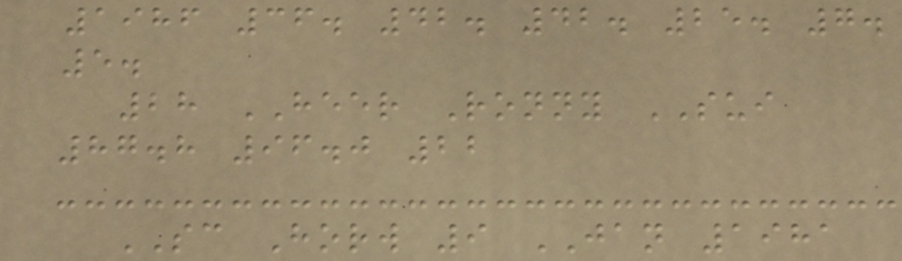1986 36. 42. 42. 25. 7.
5.
28 HEER Ronny SUI
87.8 96.0 22
SC Horw 9 JAN 1981
